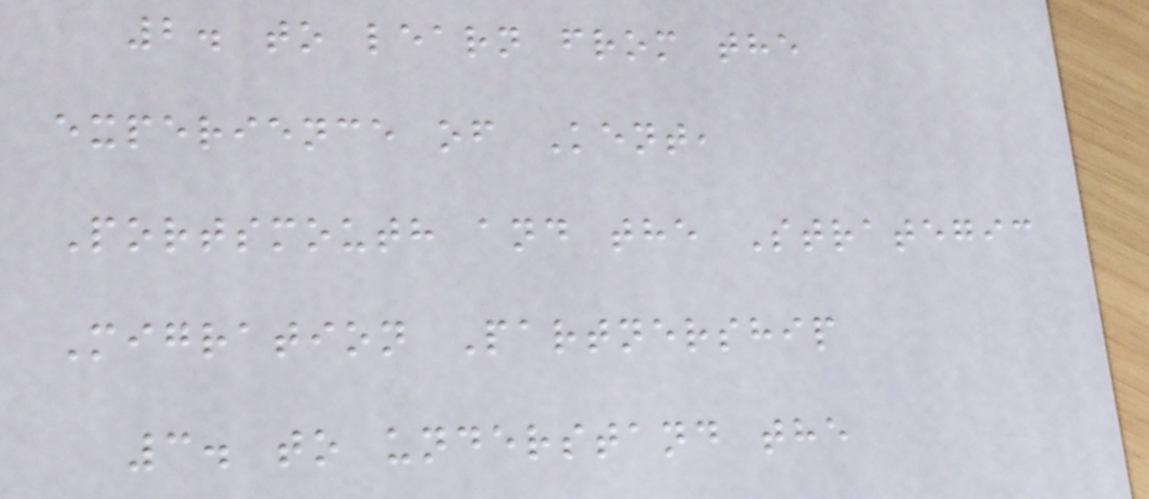2. to learn from the
experience of Kent,
Portsmouth and the Strategic
Migration Partnership
3. to understand the
